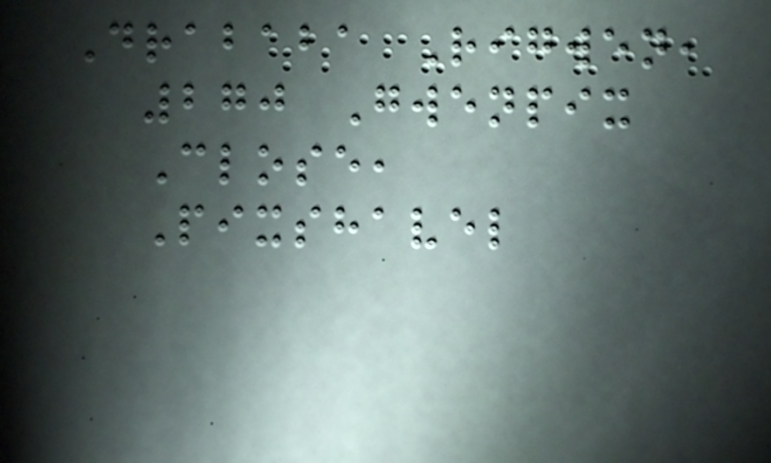Drababa Rigwen,
270 Gwenpix
Close,
Pixshavel
